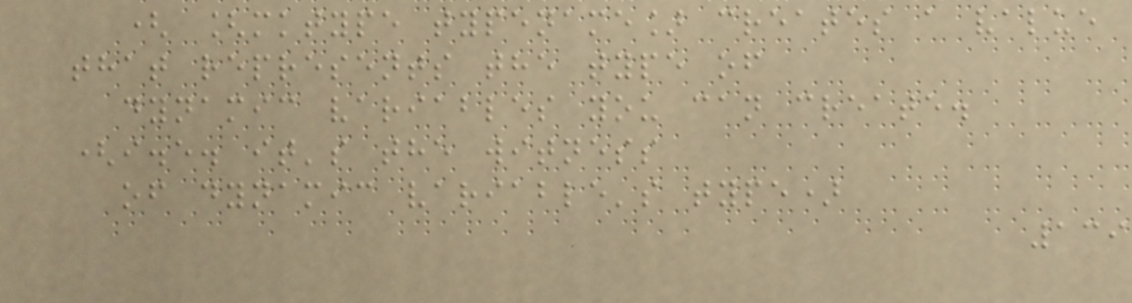( [mktype typename] creates a value
that represents the type of
dynamic variables you can create.
(i.e. it's the witness
of dynamic variable's type)
139
